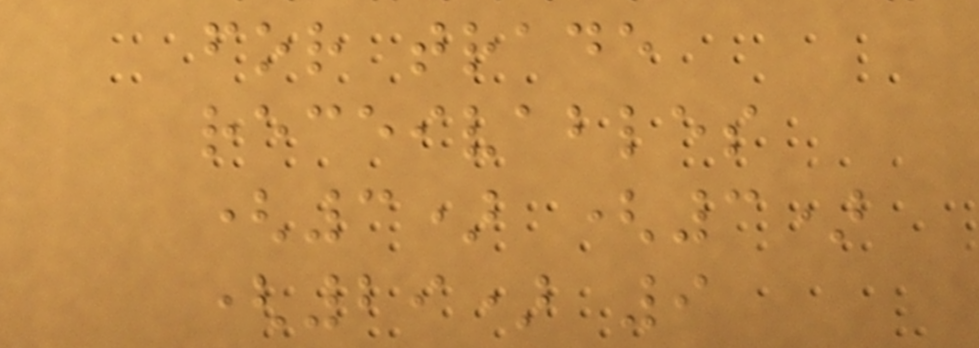for trade
receivables
(3) (3)
(29) 9
